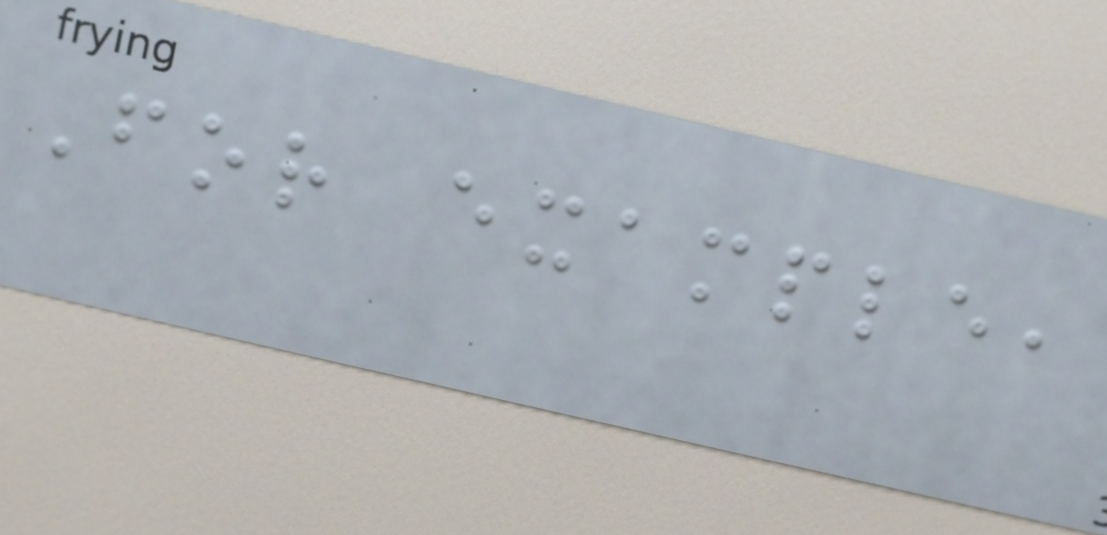For example,
